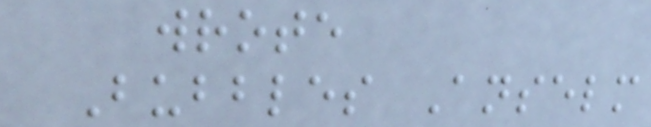wrote
Bubbles Anselm
